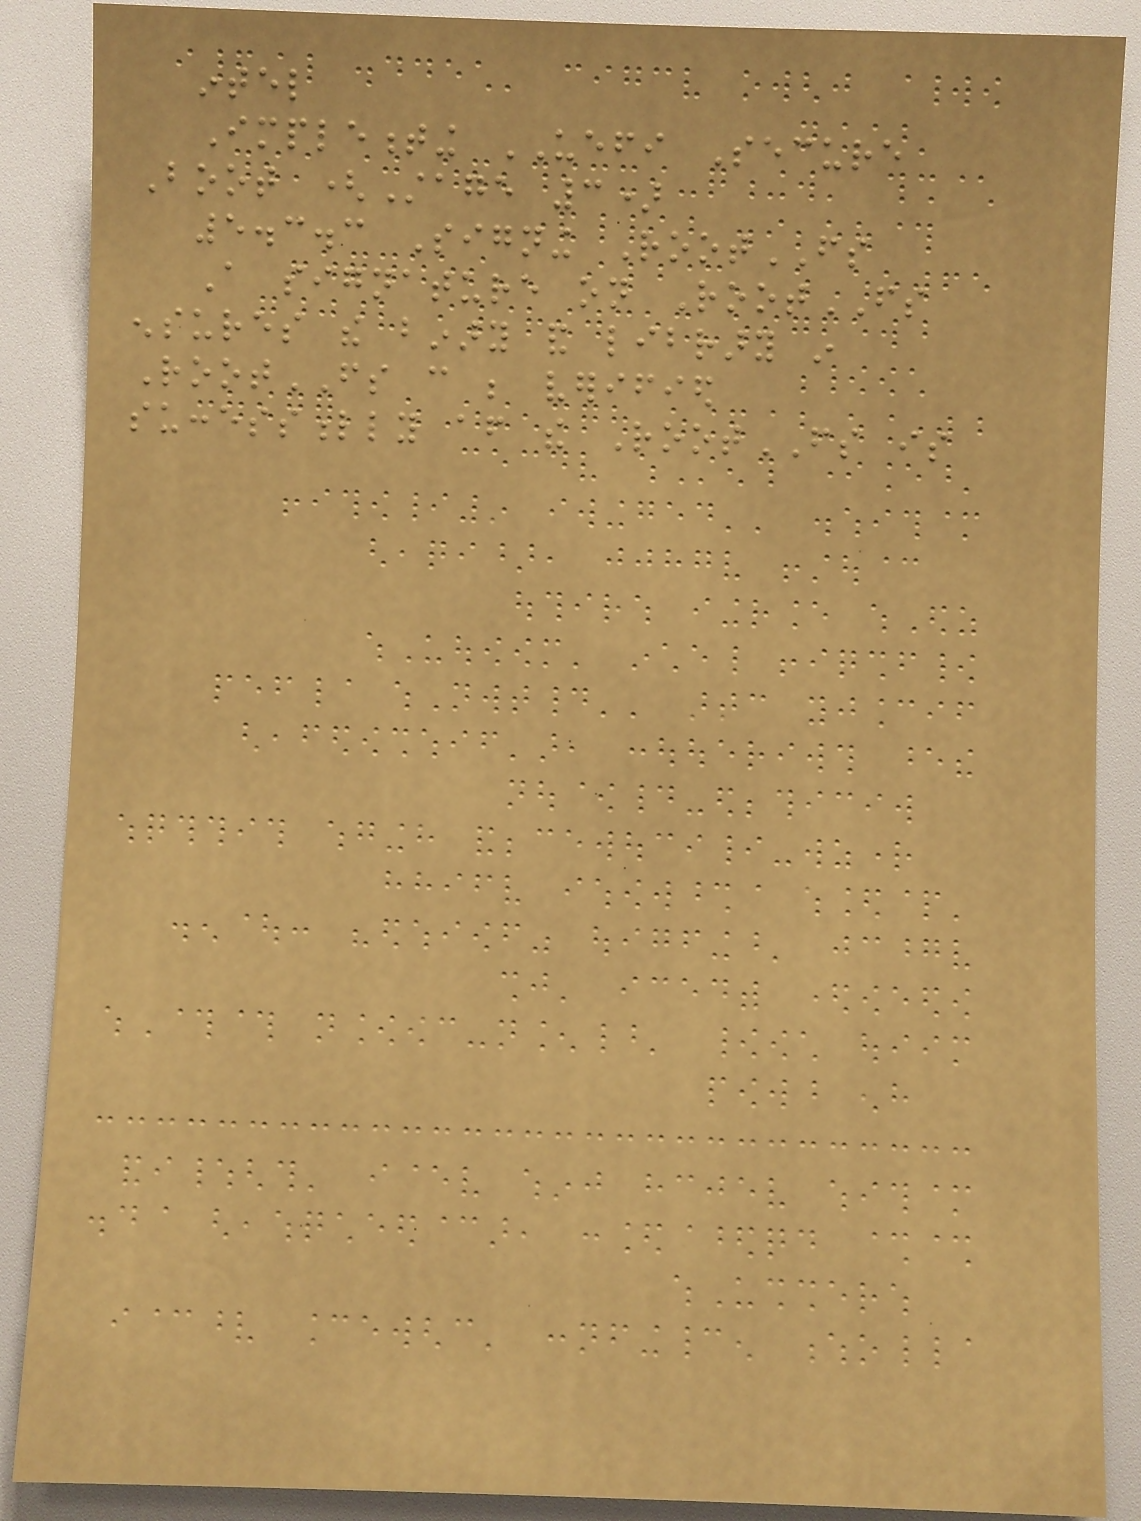intel
Implementing UEFI Secure
Boot (Stage 3)
5.3.3 Signing RootFS
A signature on RootFS
ensures the binary and library in
RootFS can be verified
successfully after the RootFS is
